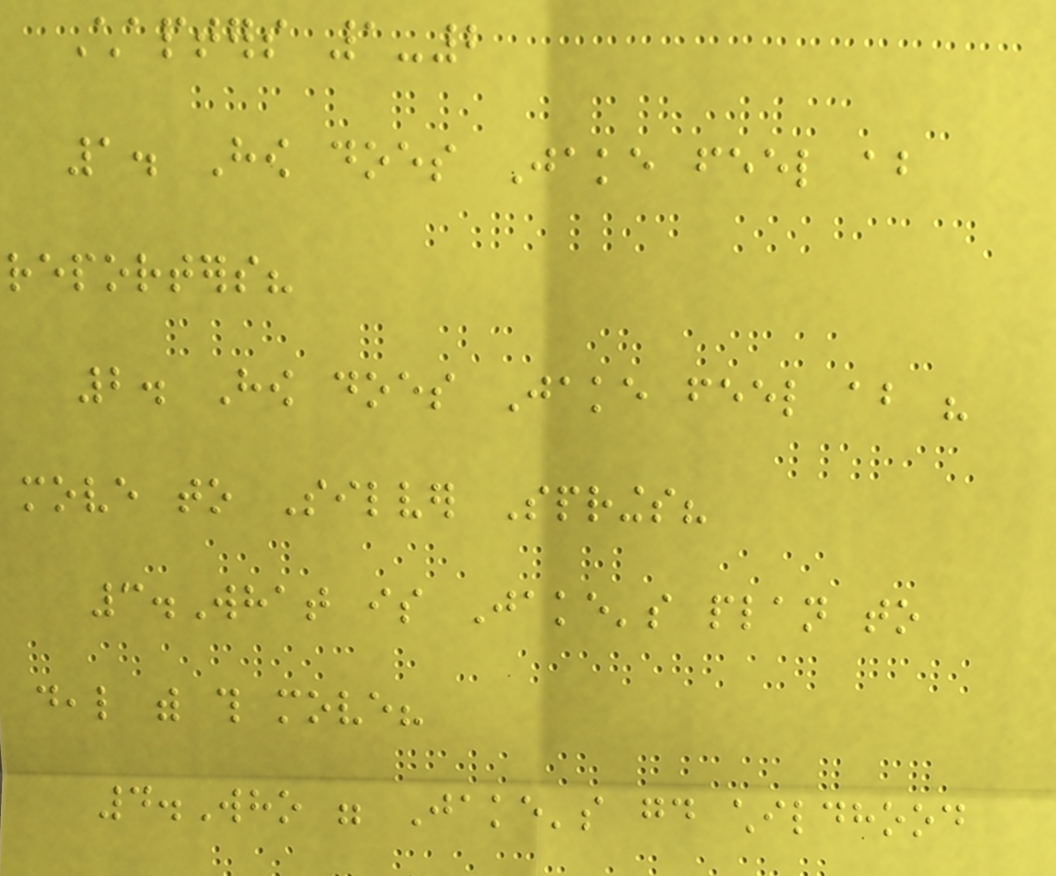Chapters 1-2
1. How does Jake feel about
reporters?
2. How does Jake feel about his
move to Silver Springs?
3.What is Jake's plan to
deal with this move?
4.Who were Jake's good childhood
